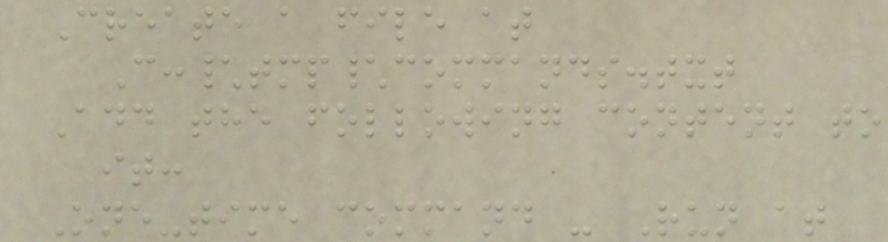Create a file at
C:\tmp\commands.txt
Add the following content to
it:
One-time command - Run at
